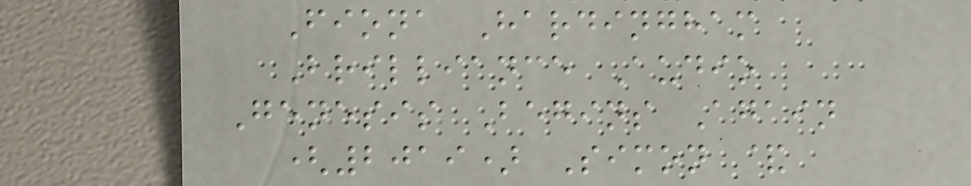Fiona Hardingham
Brilliance Audio
Genesis Begins Again
(2019) Simon &
